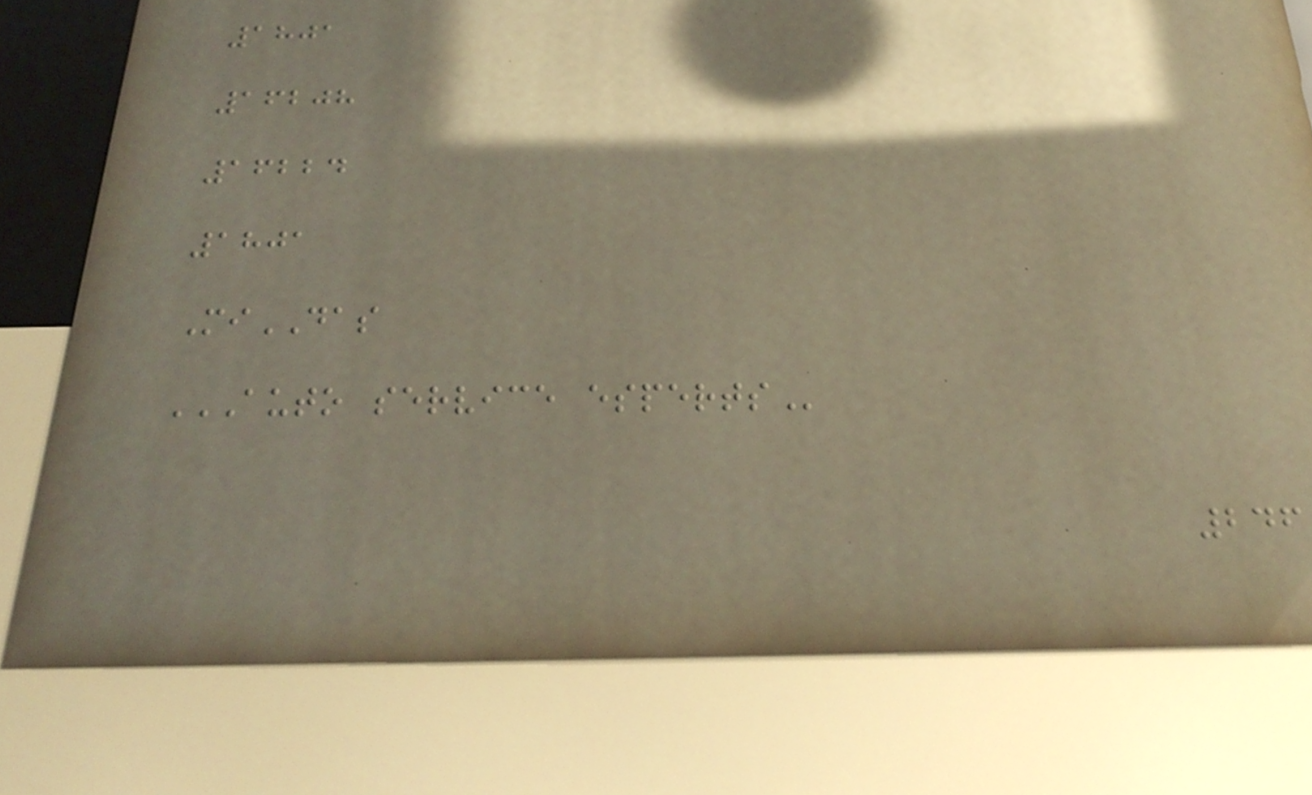1801
16208
16224
1801
MiDAS
AUTO SERVICE ESPERTS
246
